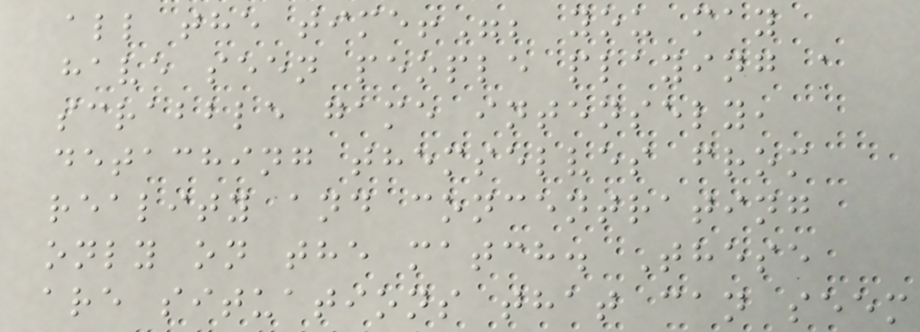all the time!"; you may
have seen people playing a
scrabble game intensely,
detaching themselves from
reality and concentrating
only on the match. These
are situations that can seem
